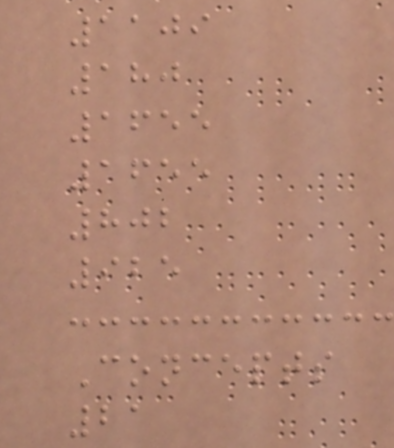1109
180
1655
1655
802
925
Concepts
21
